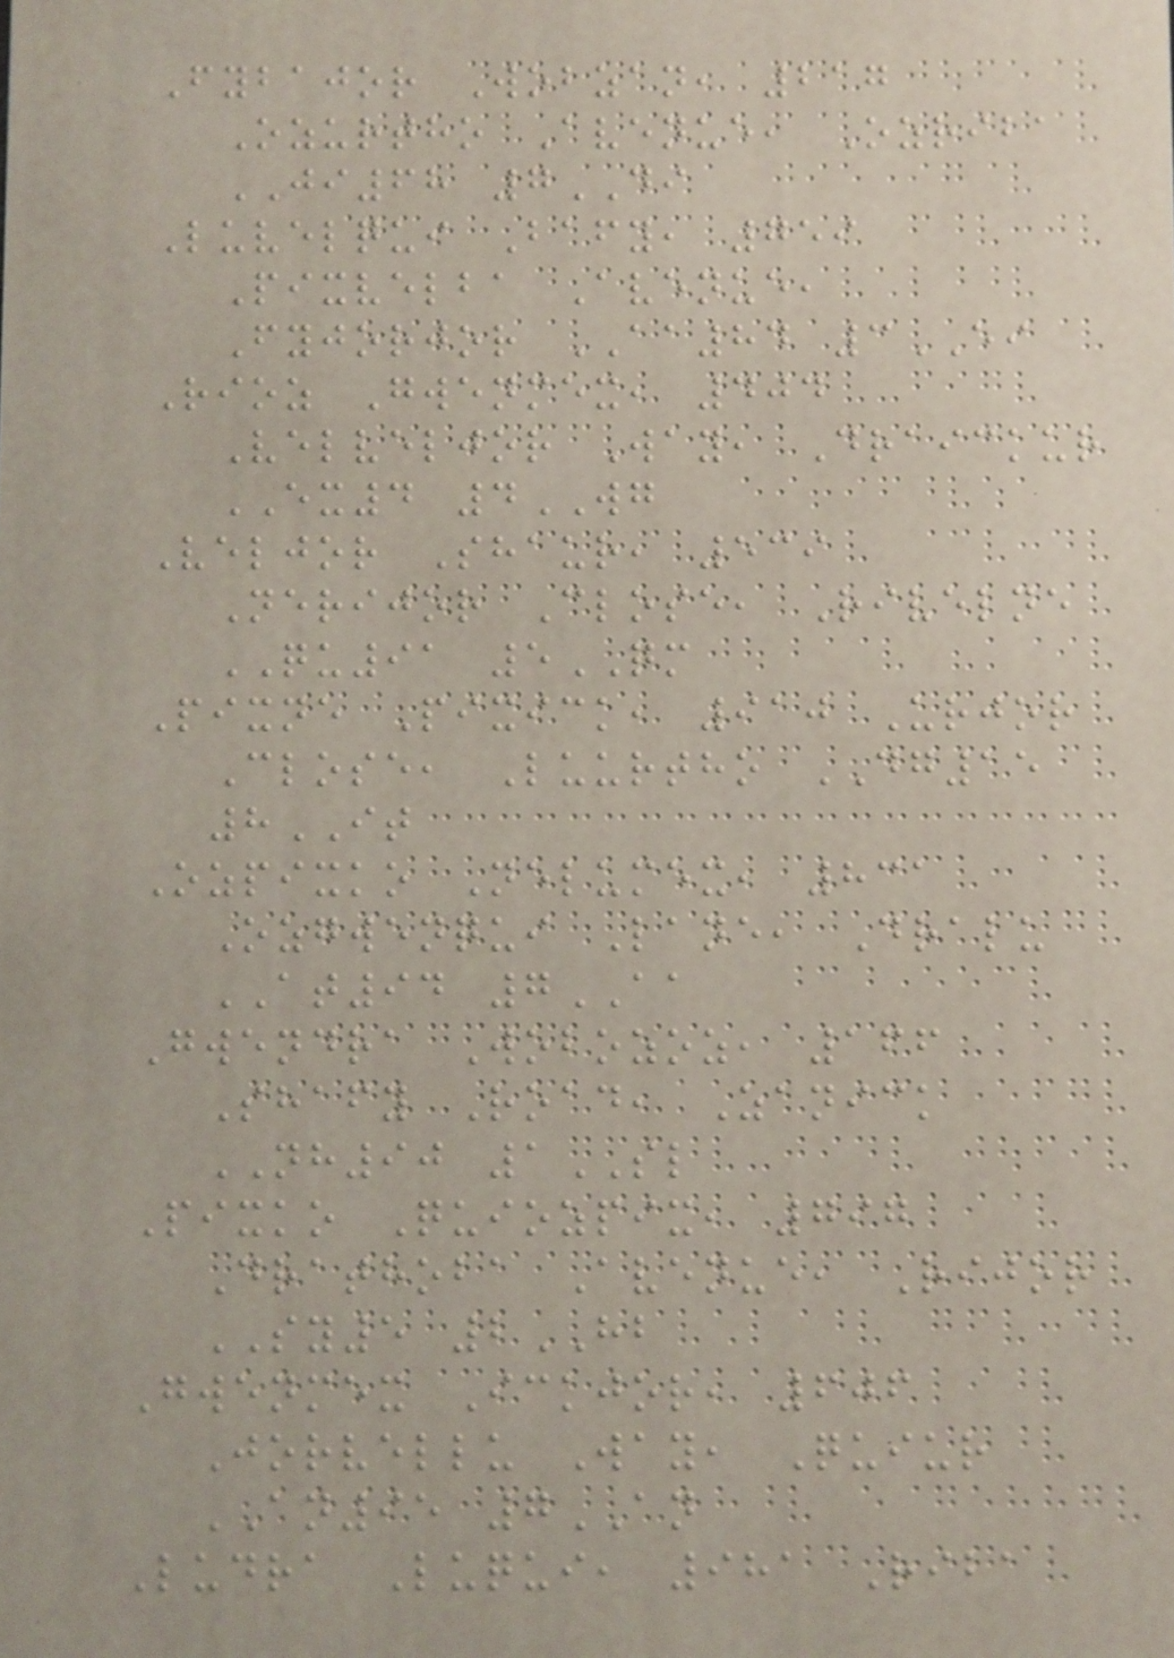Fybajor Wobzan, 217
Ozurtho Avenue, Ozriba
JI68 7DI
Luvelqui Bafy, 759
Pixvelba Avenue,
Fyjorjor AA84 3EI
Rioz Gwenmex, 404
Velveljor Way, Draickur
EX4 4WG
Veljor Shaur, 539
Nerijor Close, Rivelne
QU91 5QM
Pixne Pixick, 910 Urjor
Close, Luurtho DG15
8IT
Ozpixko Nelumex, 831
Ozgwenqui Lane, Dralu
AT94 7AA
Gwendra Wobozoz, 166
Shafy Road, Zanick
NH90 1SL
Pixko Quiozpix, 797
Drathoba Avenue, Rijor
SY5 2HB
Gwenmex Ickjor, 606
Jorvellu Way, Quiur
AN95 7AN
Ludra Luqui, 981 Riba
